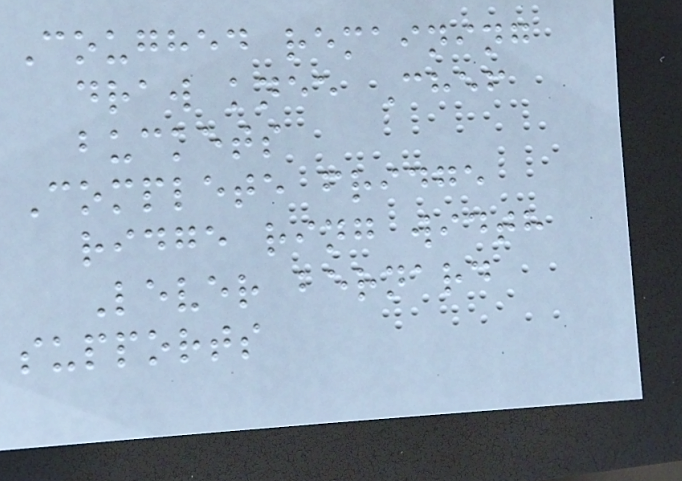Coughed remaining
draw knee Chef
buckets
Complete fridge
ridge ring width
Lever bernard
supports
